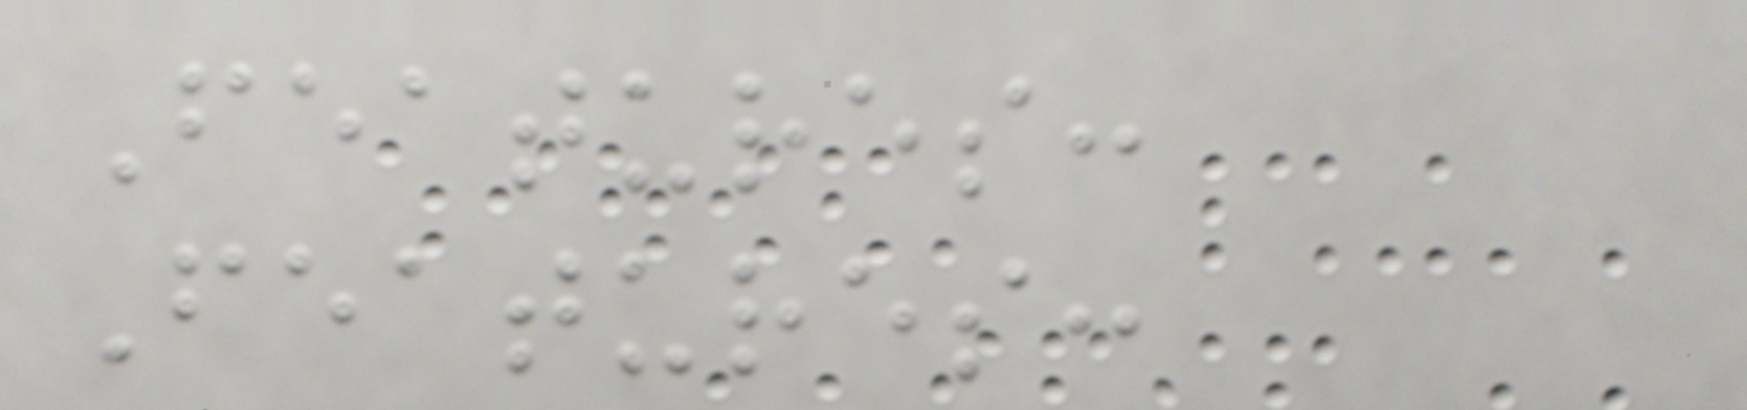Features:
Features:
